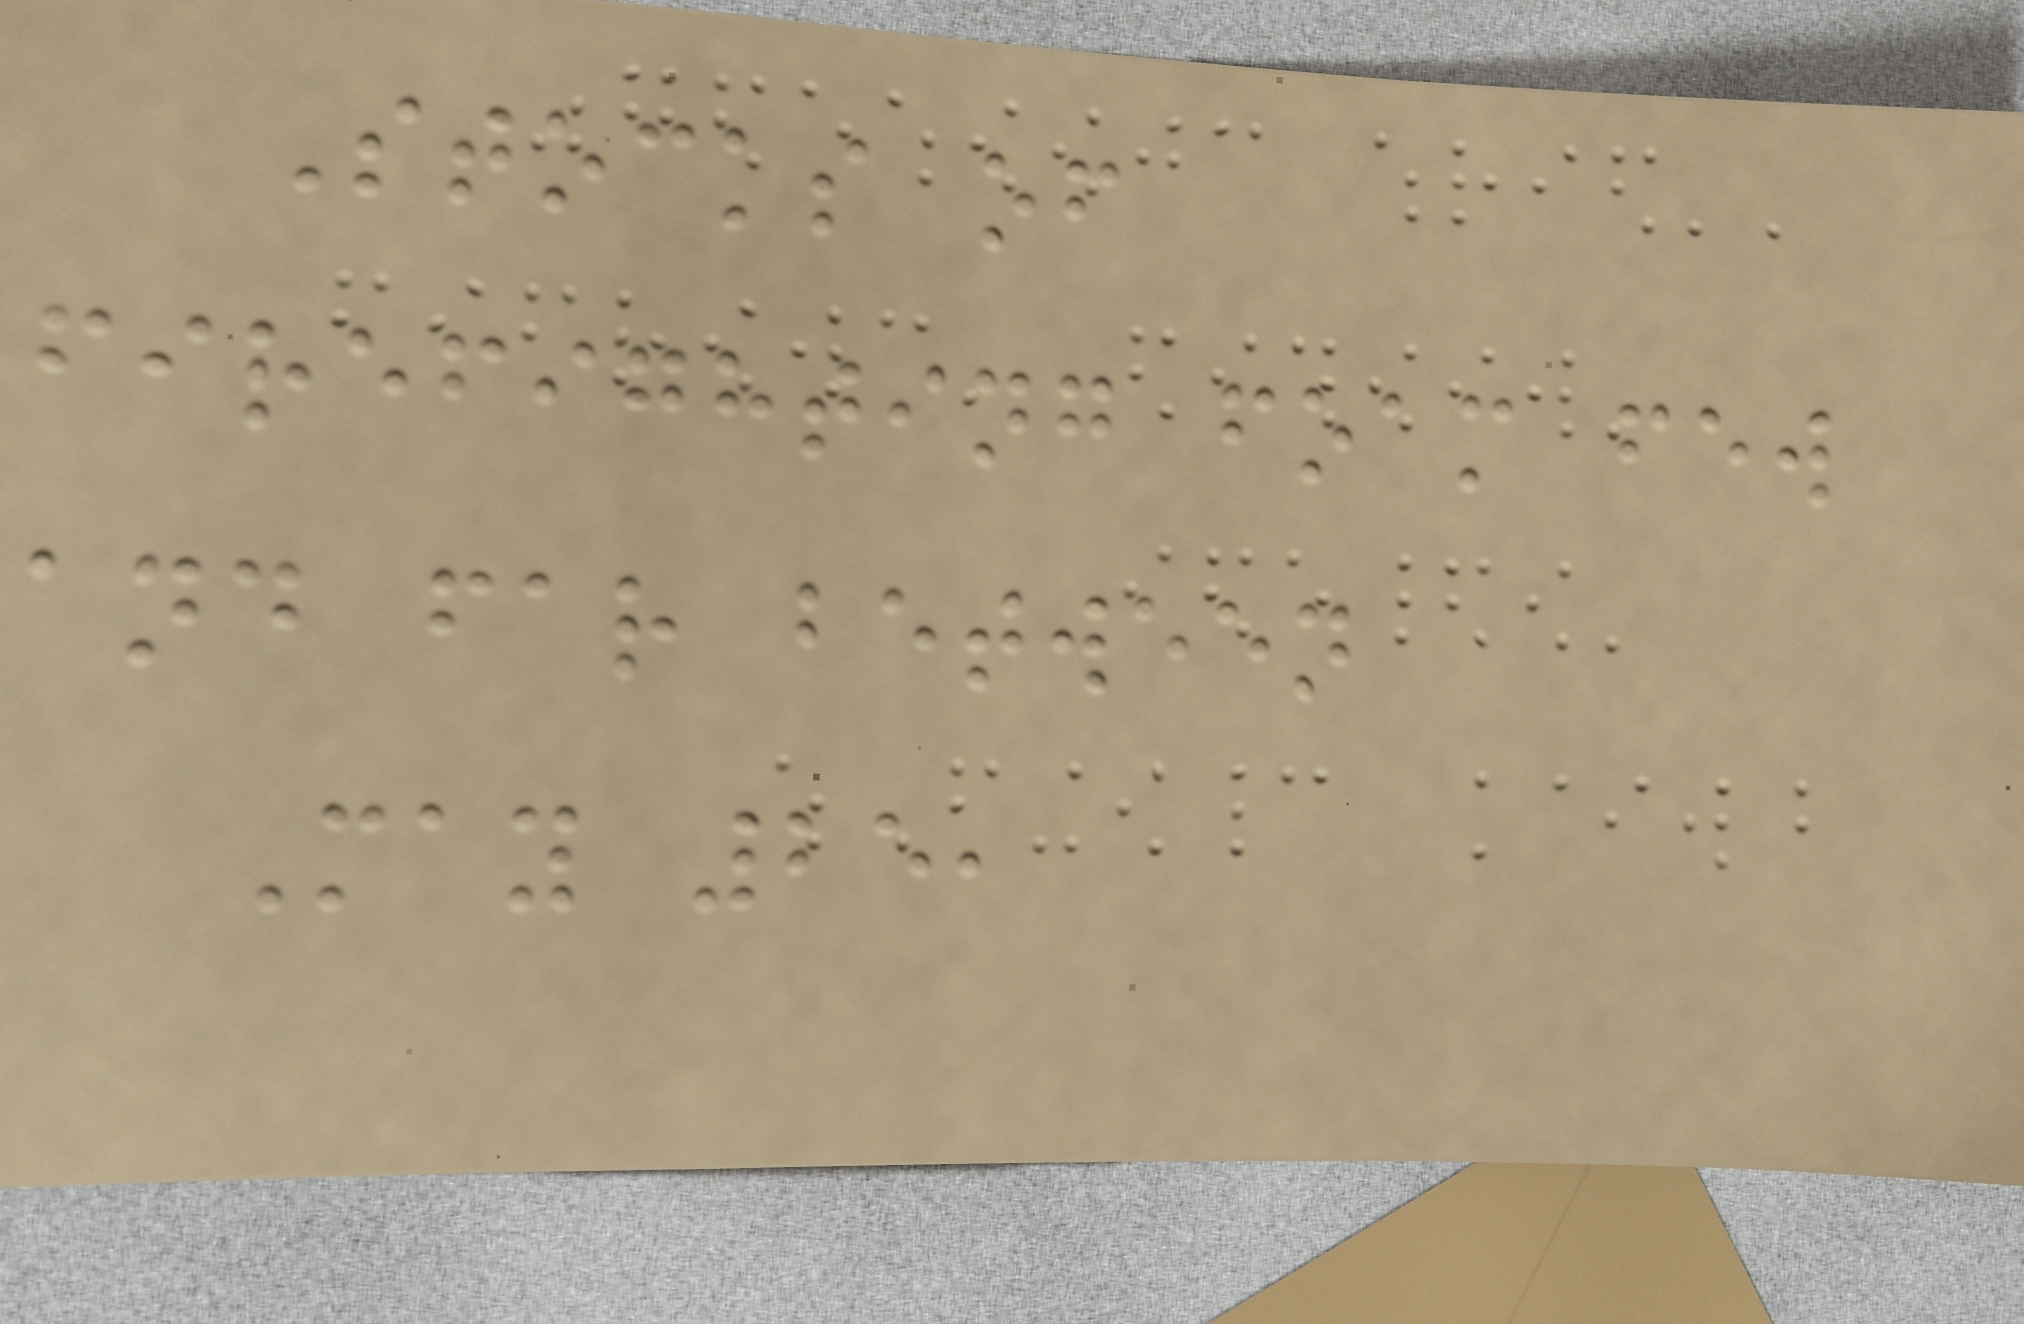Stocks of
firefighting foam few
and far between
May 25,
